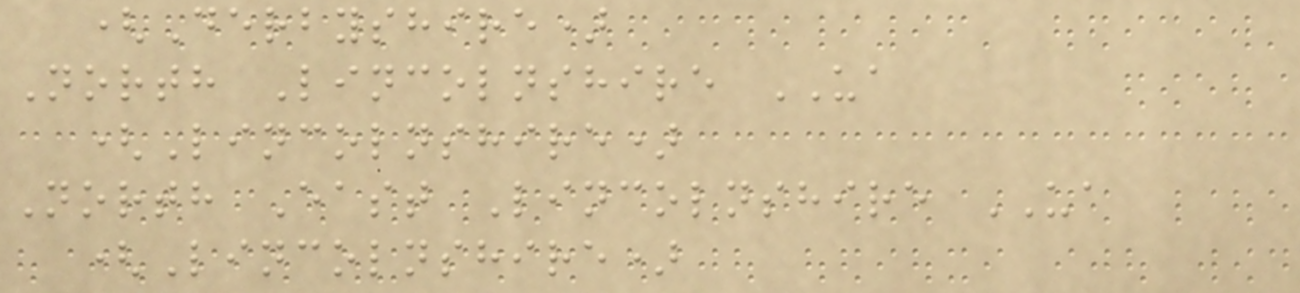(Derbyshire)
North Lincolnshire UA
(Lincolnshire)
North East Lincolnshire UA
(Lincolnshire)
